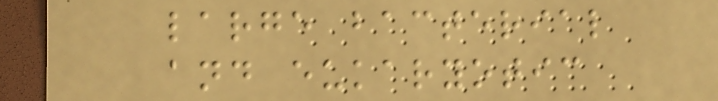large bacterial
and eukaryotic
